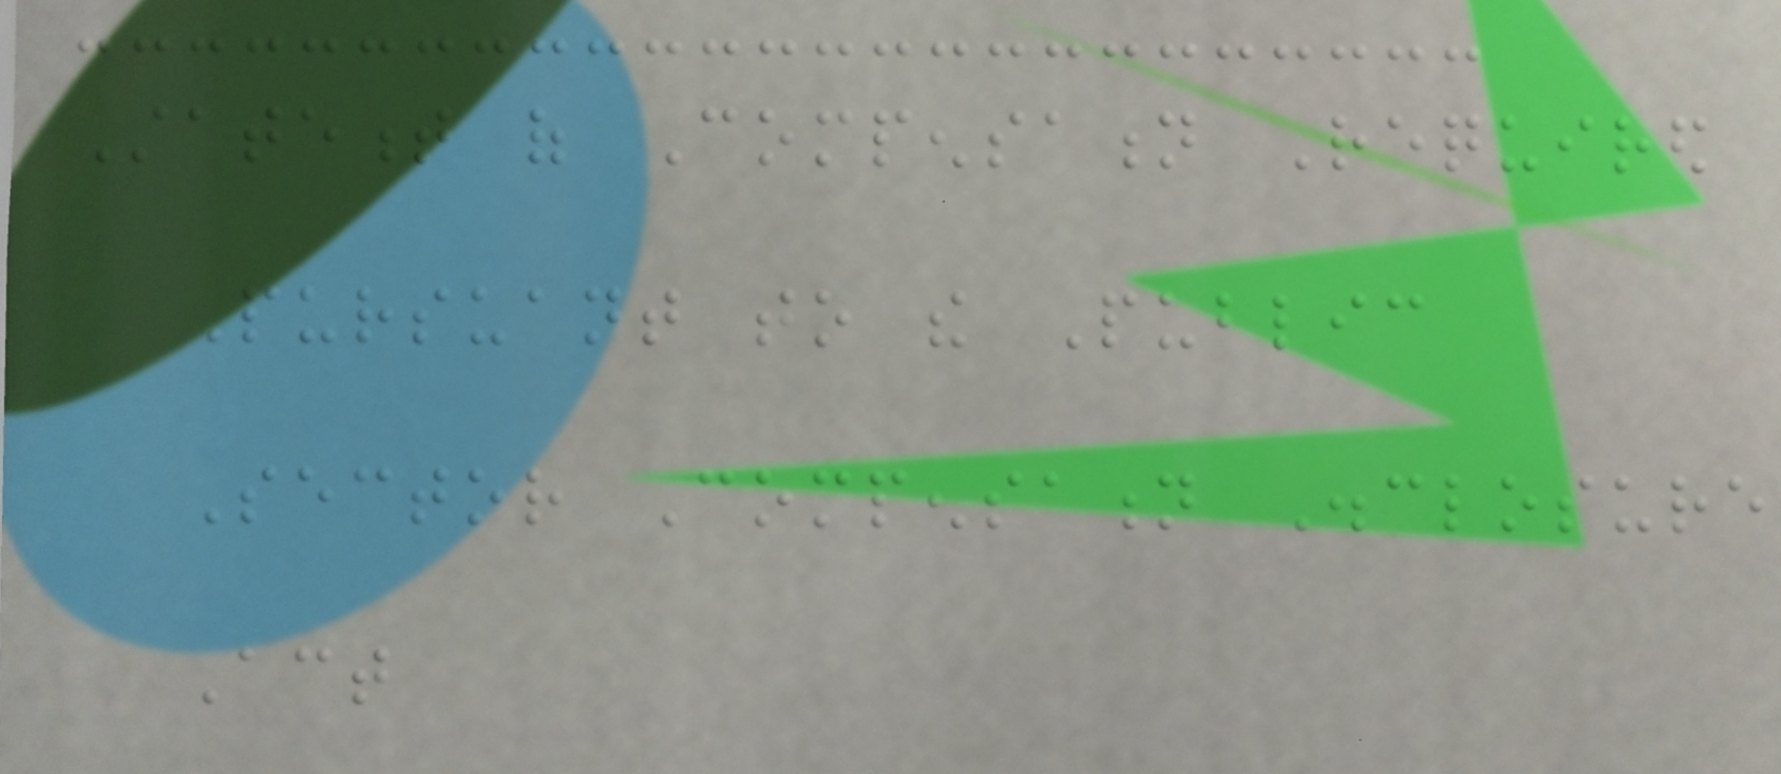Statement of Compensation Required
Pursuant to the Public
Sector Compensation Disclosure
Act
